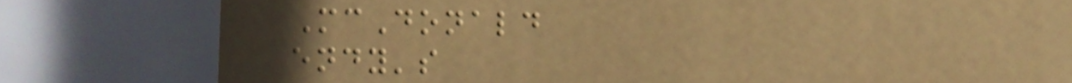McDonald
endy's
